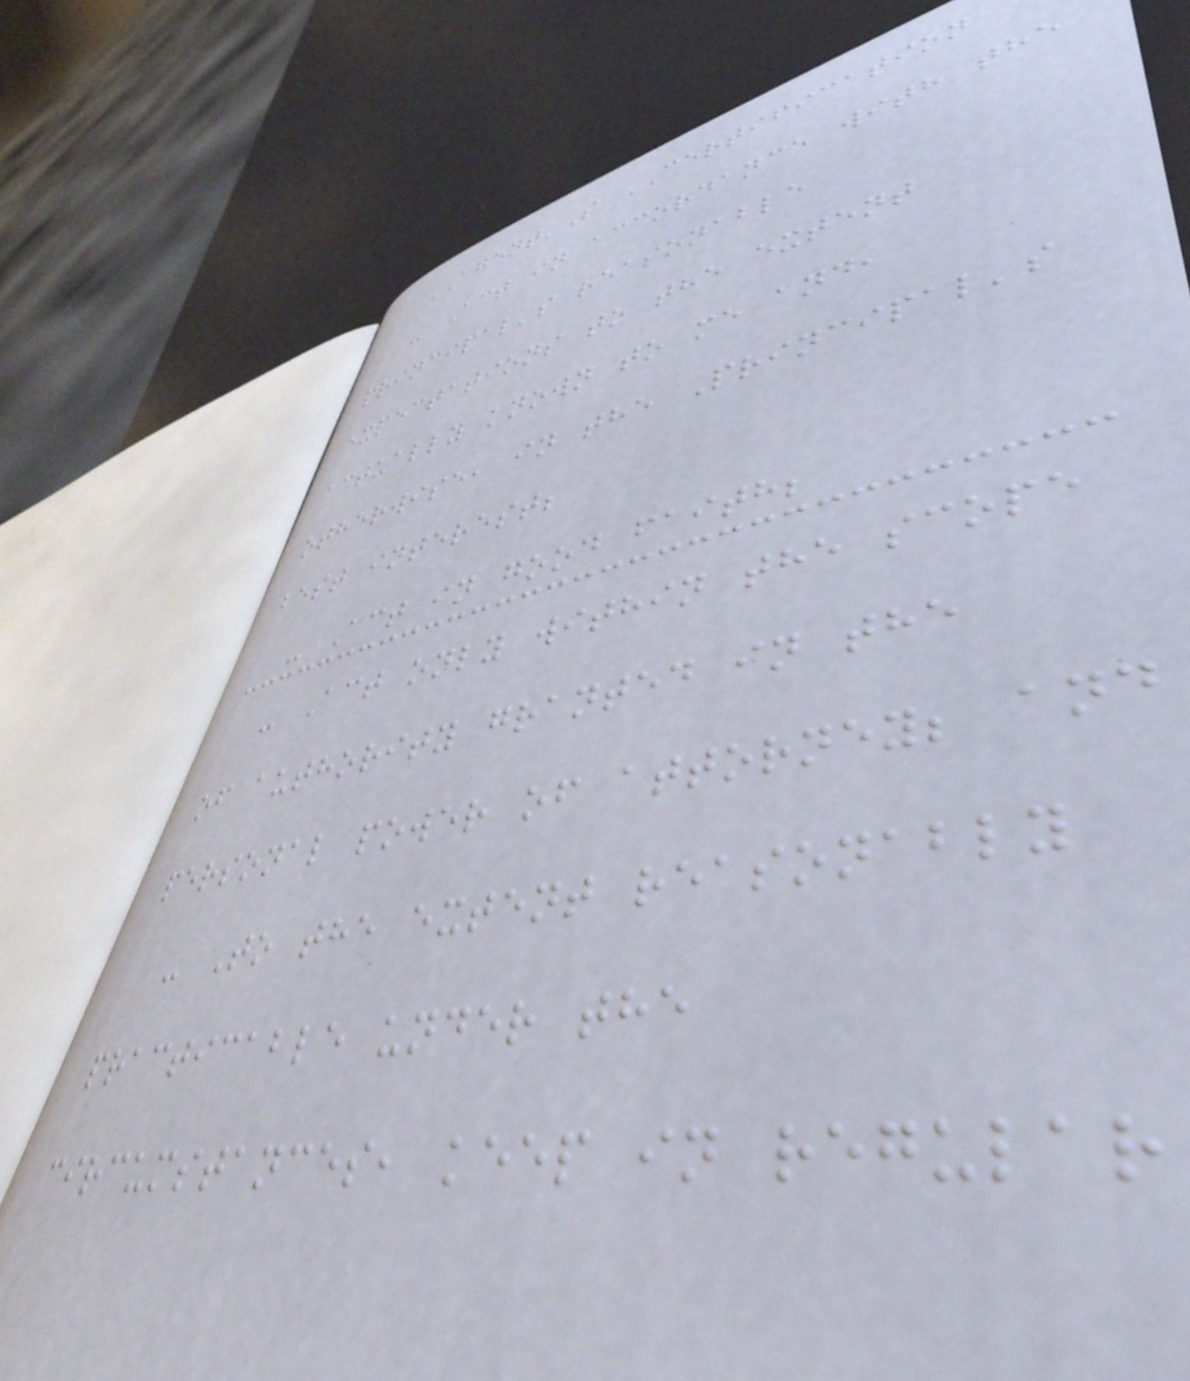AGENT'S CERTIFICATION
- Act in accordance with the
principal's reasonable
expectations to the extent
actually known to me and,
otherwise, in the Principal's
best interest;
- Act in good faith;
- Act only within the scope
of authority granted in the
personal power of attorney; and
- To the extent reasonably
practicable under the
circumstances, keep in regular
